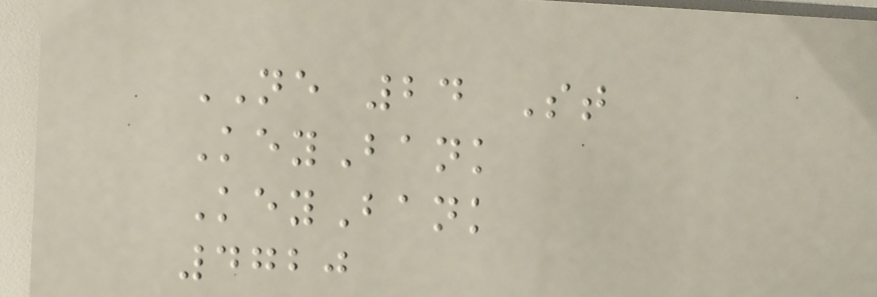NE 24 St
KeyBank
KeyBank
4720
